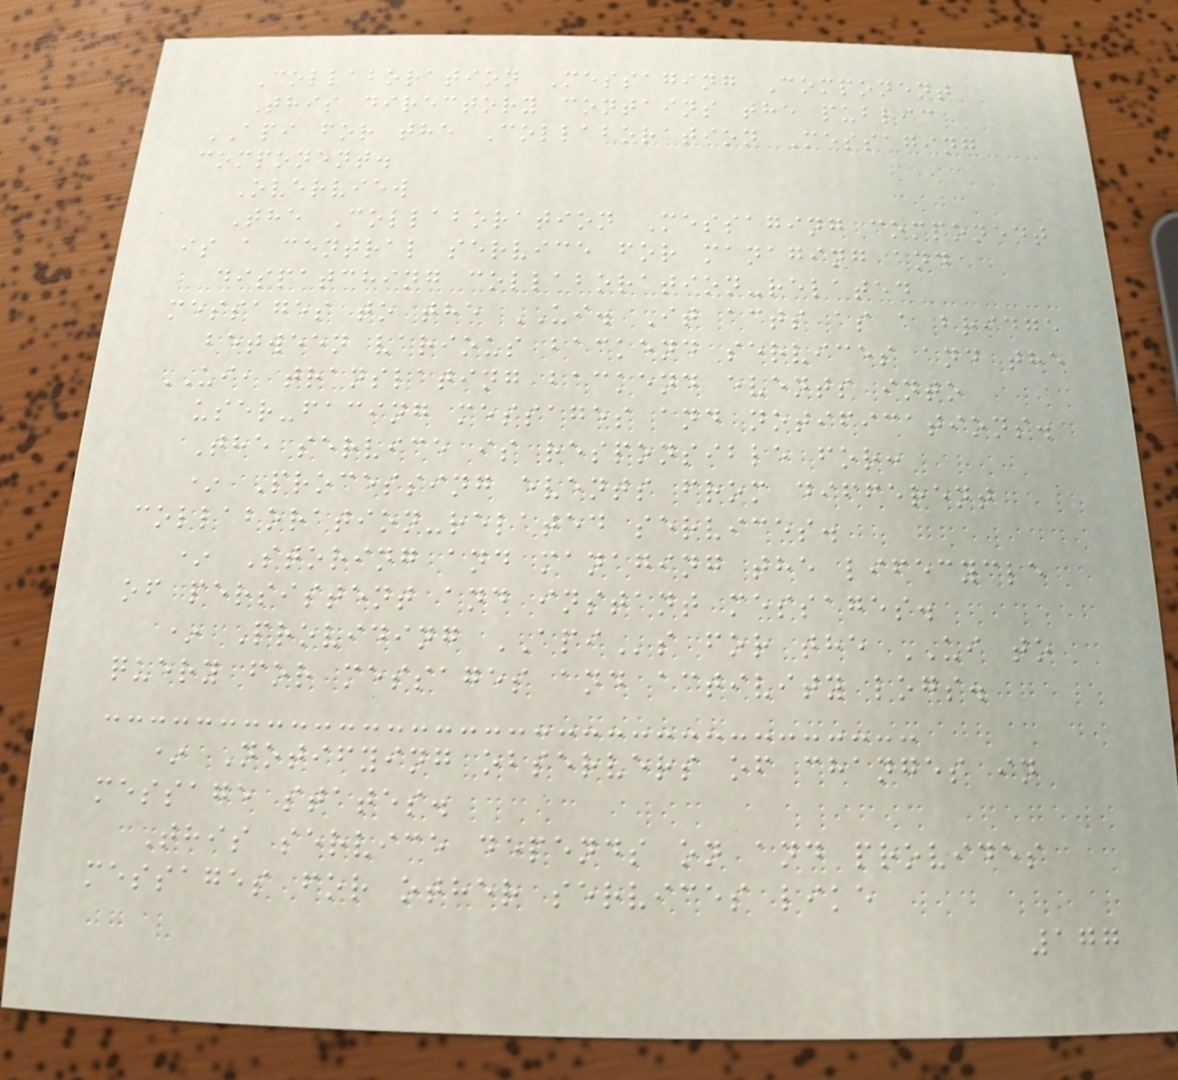Collaboration Messaging Component
This directory contains the public
API for the Collaboration Messaging
component.
Overview
The Collaboration Messaging component
is a central service for managing and
dispatching collaboration-related
messages to the UI. It acts as a bridge
between various backend services and the
UI, translating backend events into
user-facing messages and notifications.
The service is responsible for:
* Processing events from different
collaboration-related services.
* Storing and managing the lifecycle
of persistent and instant messages.
* Providing APIs for the UI to
query for messages and activity logs.
* Notifying observers of changes in
message states.
This service depends on and provides
messages for other services like
177
